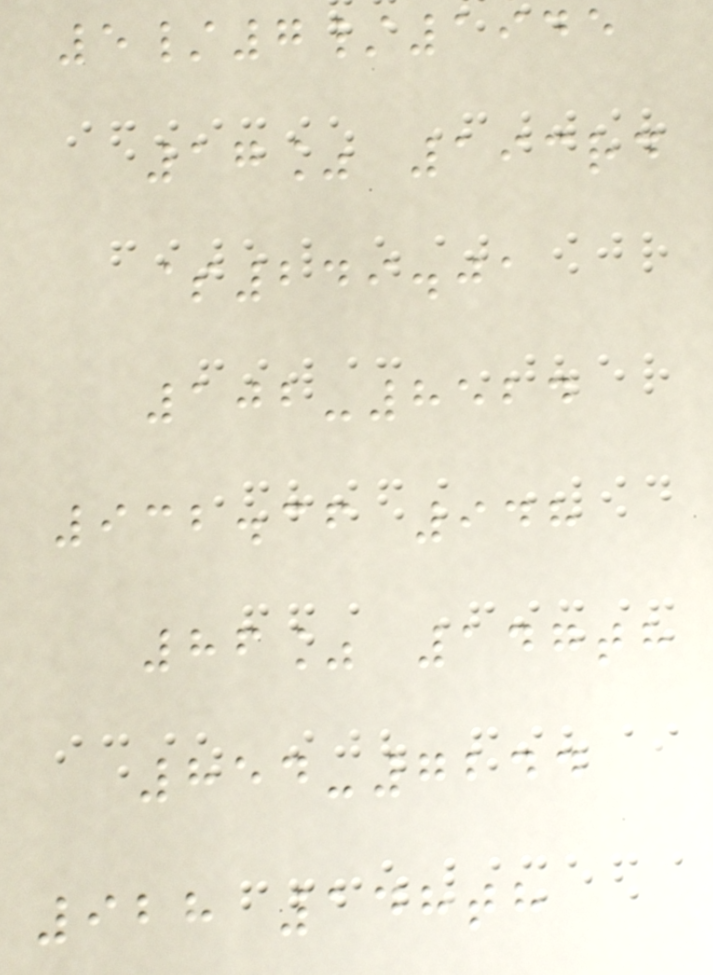5/7/1945
17% 193rd
$249.01
102-8524
932.36 948
86% 147th
854-7244
928 148th
